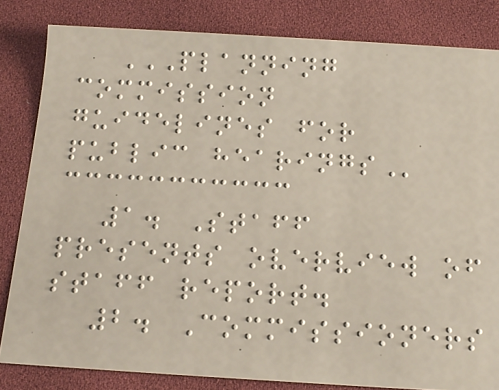PLANNING
COMMISSION
GUIDELINES FOR
PUBLIC HEARINGS
1. Staff
presents overview of
staff report.
2. Commissioners
